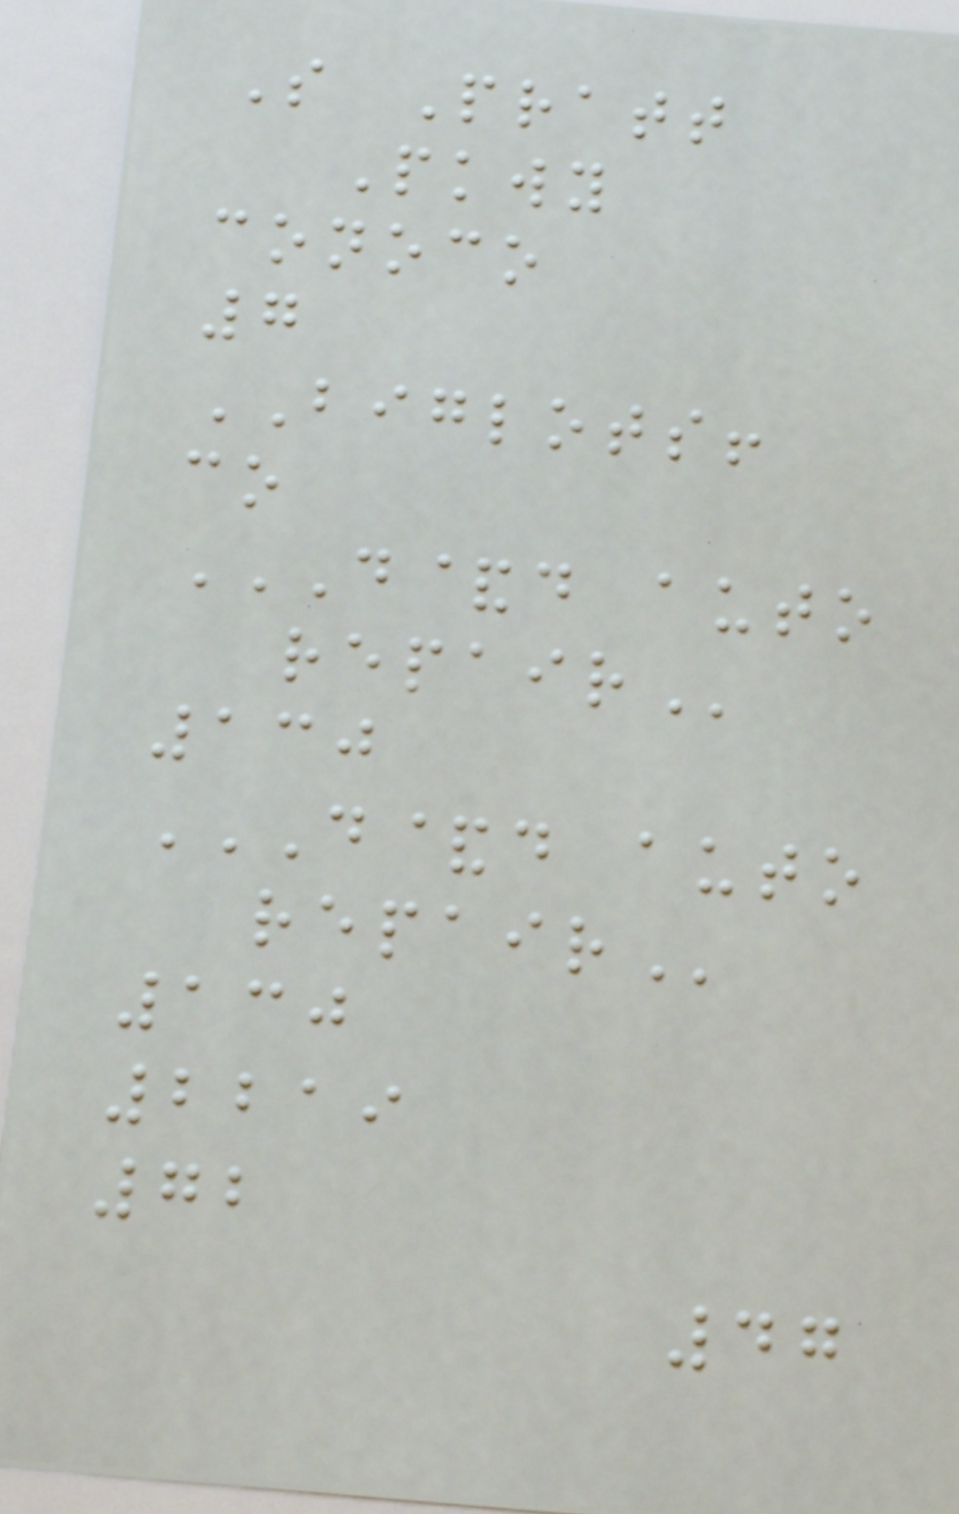S Pratt
Pkwy
conoco
7
BIGLOTS!
co
D&D AUTO
REPAIR
130
D&D AUTO
REPAIR
130
2219
72
47
